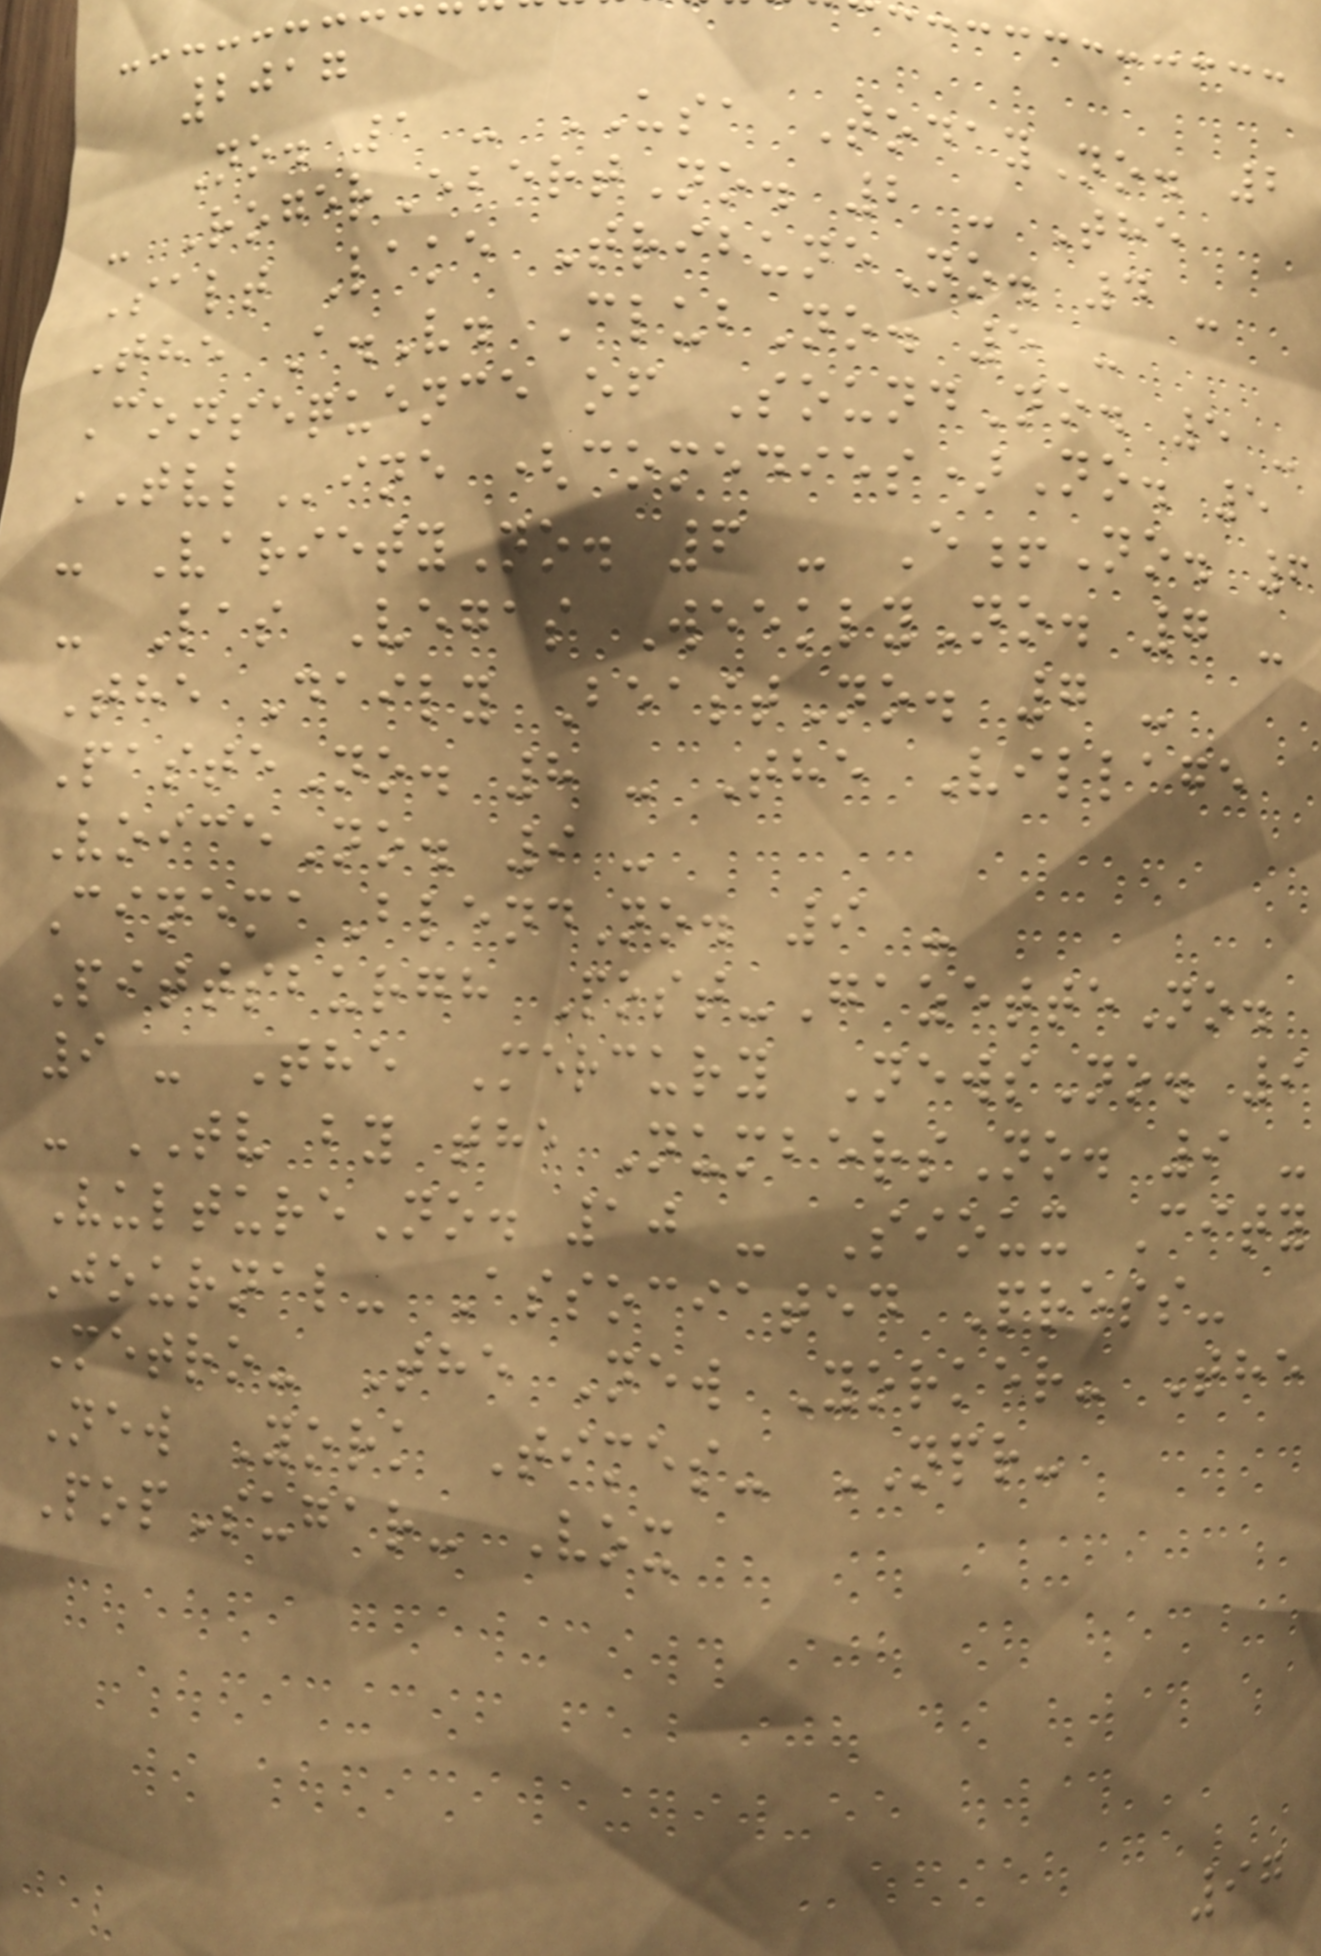2017
No. 1 - USA TodayNo. 2
- RogerEbertNo. 2 - The
Salt Lake TribuneNo. 4 -
The A.V. ClubNo. 5 -
Consequence of SoundNo. 5 -
TVLine (comedies)No. 5
- VarietyNo. 6 - E!No. 6
- Las Vegas WeeklyNo. 7 -
The Daily BeastNo. 7 -
PasteNo. 8 - The Village
VoiceNo. 9 -
CinemaBlendNo. 9 -
Pittsburgh Post-GazetteNo.
9 - The Mercury NewsNo. 9
- TV by the NumbersNo. 9 -
VultureNo. 10 - Sioux City
Journal- Associated Press-
Metro- The New Yorker- The
New York Times- NPR-
PopSugar- Vox
97
